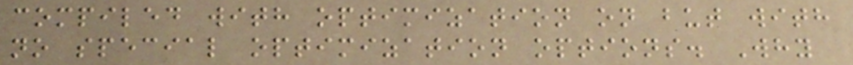compiled with optimization on but with
no special optimization options. Why
